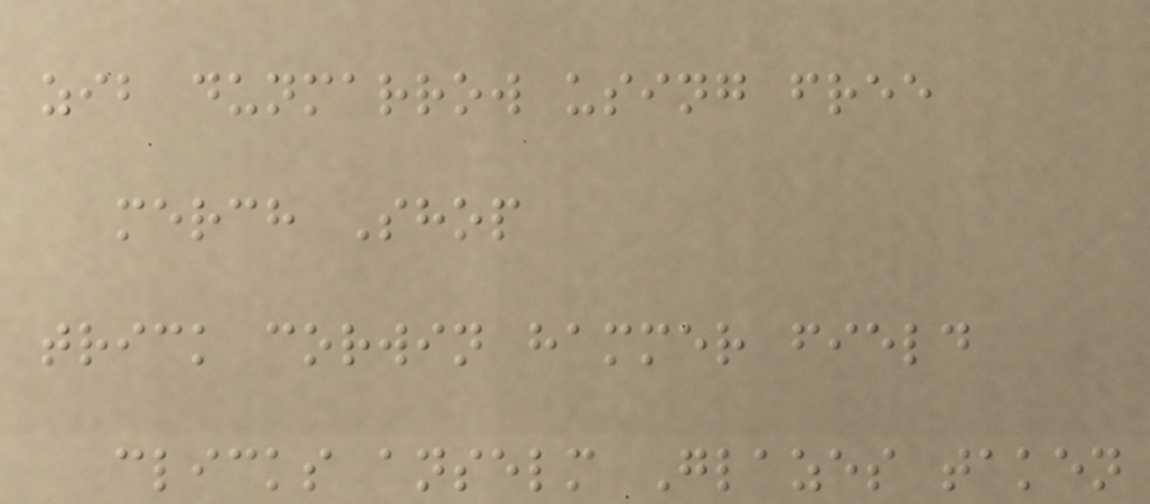zib dunmarrow using free
merch Shop
trick corwin hammer field
clicks anselm Glazes taken
